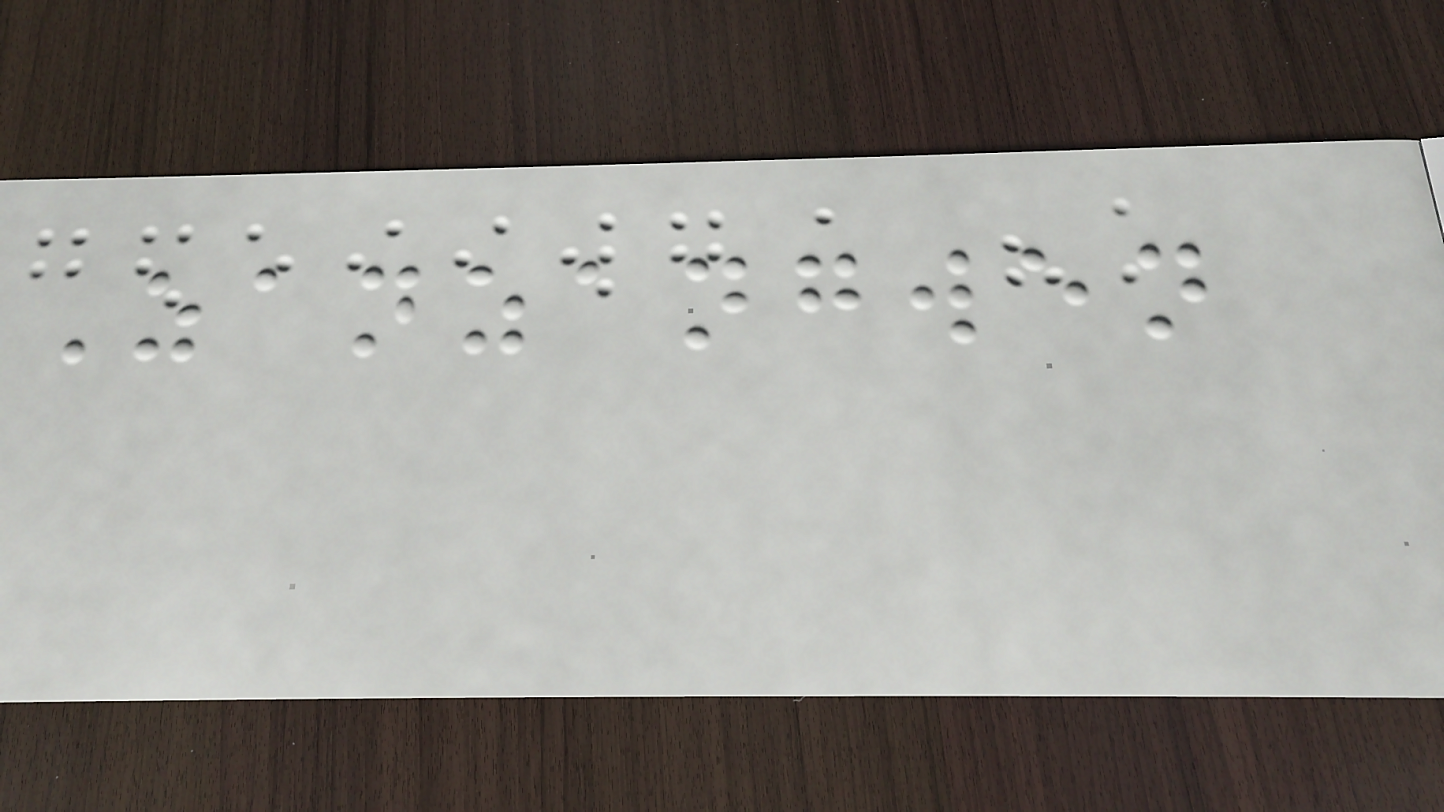Zanzangwen
